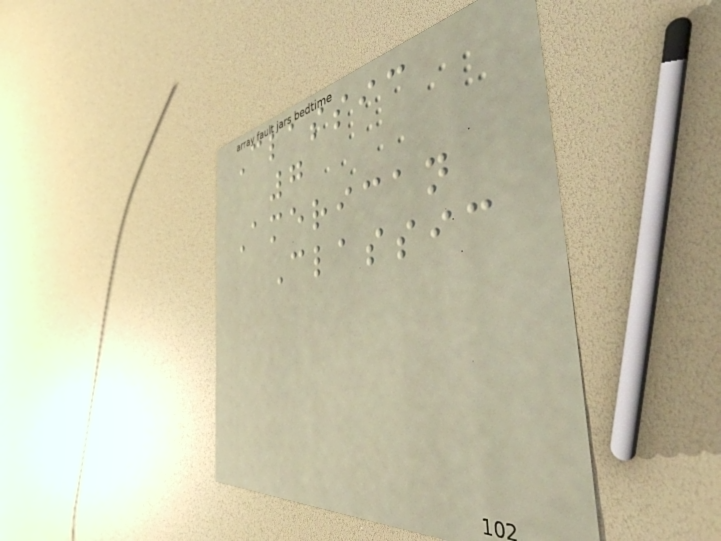Classic
7
American
Classic
